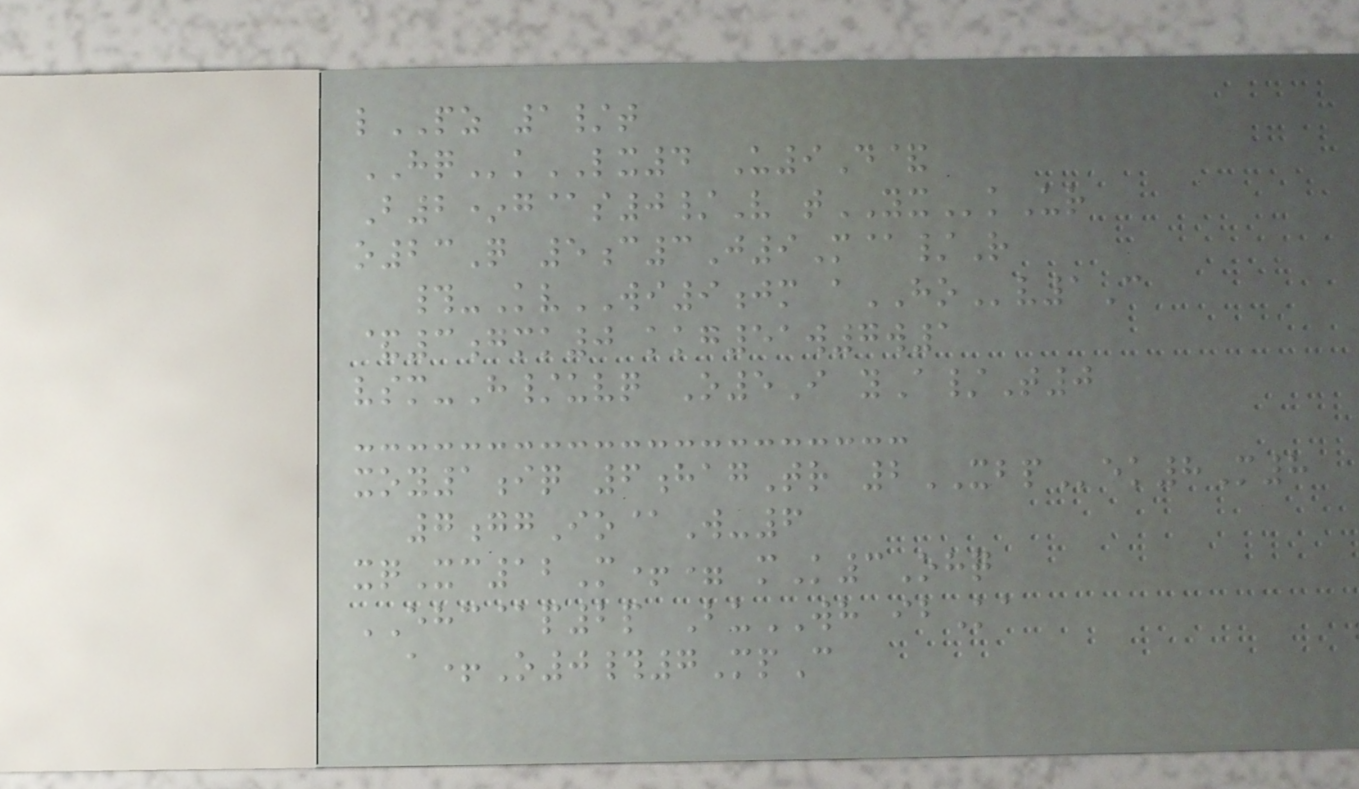lPZ 1/t
HQkLX4 U9D&
B2*g@s0/V tYXkUr
o23Q 5c3J9M@/R
#-KvWI9jm aHOv1C
&3gmk0 kkg51w7w1
vsm-H/uvq O5I yA/T0
xoy1iq 6hagTr 2XBPek8M8
7ggIo@W-6
xqXc12M+= mK3Ohq
EHC@p2p BuWH ibKa
a+O0#7MpC
